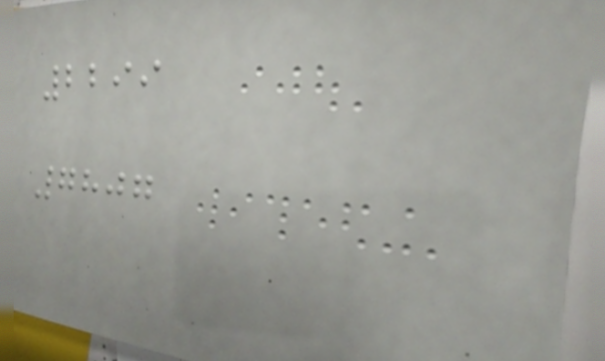2299
7807
